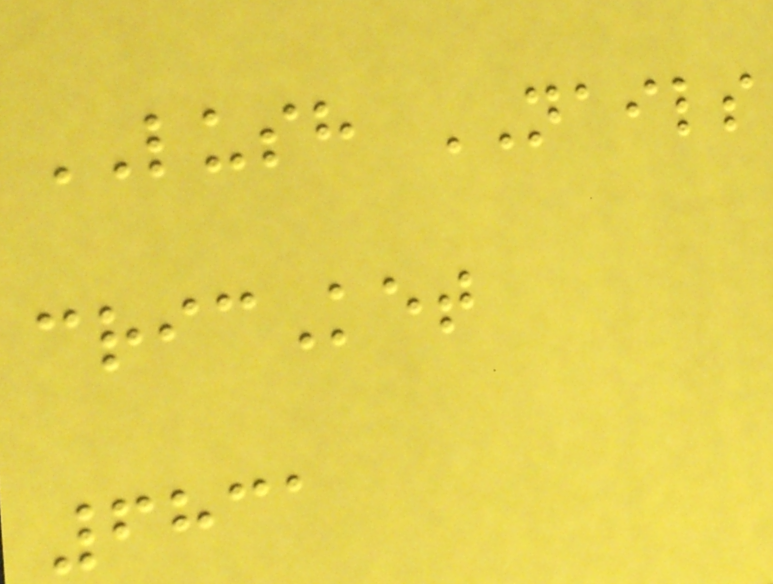LUSH NAILS
cricKet
6831
